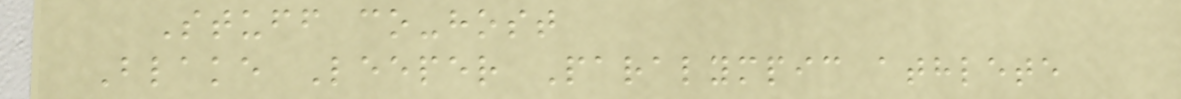Stuff co-host
Blake Leeper Paralympic athlete
